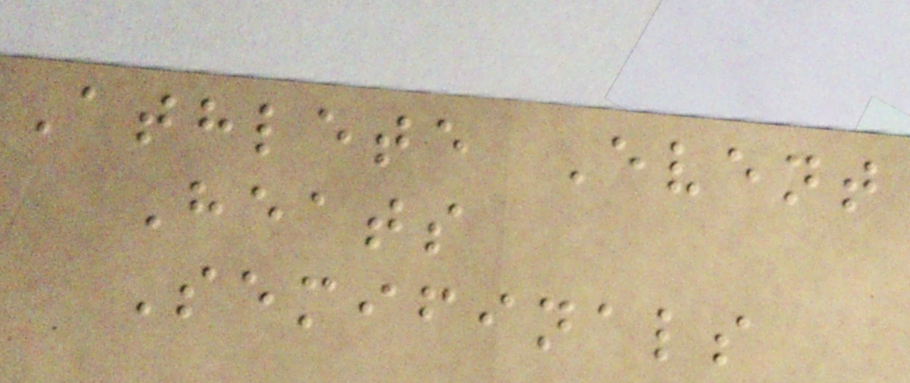Athlete Event
Heats
Semifinals
